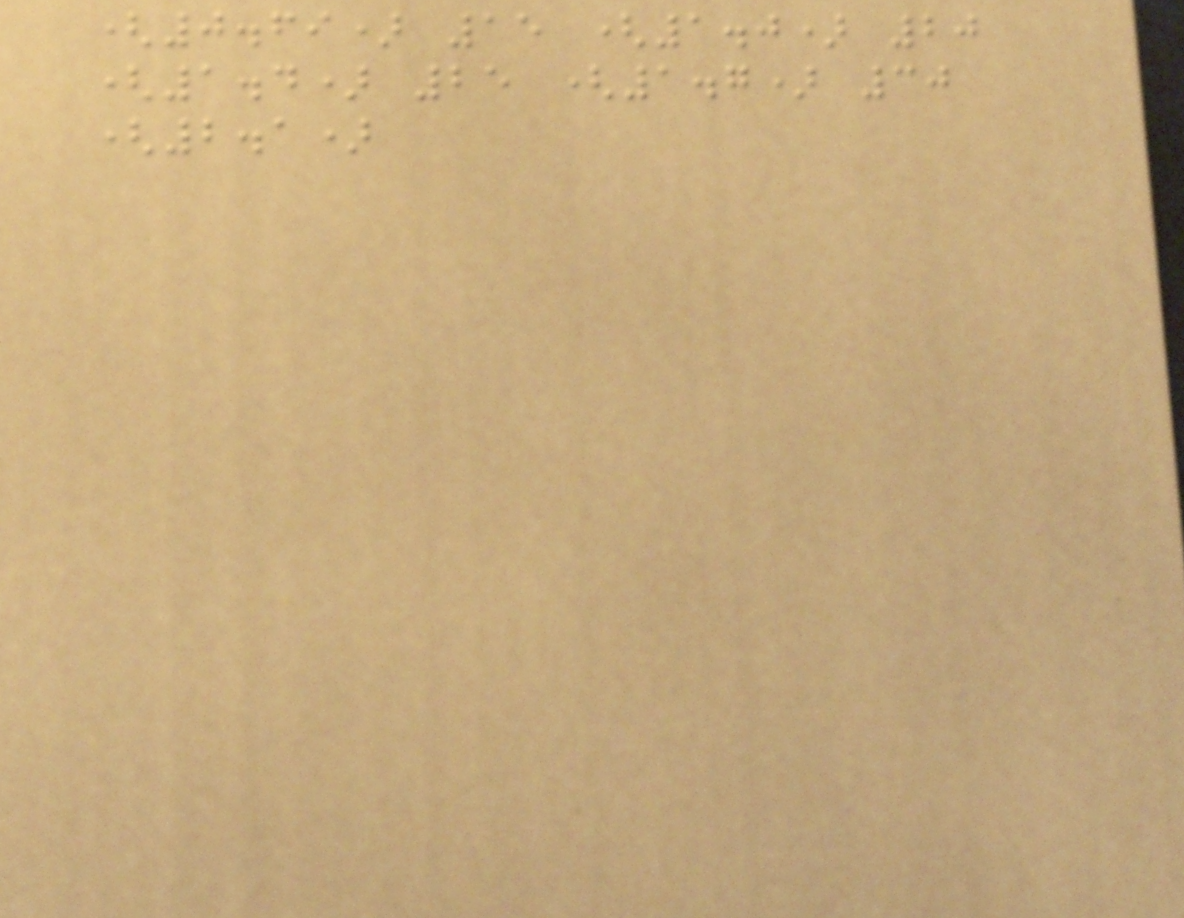(0.69) 15 (1.0) 20
(1.4) 25 (1.7) 30
(2.1)
